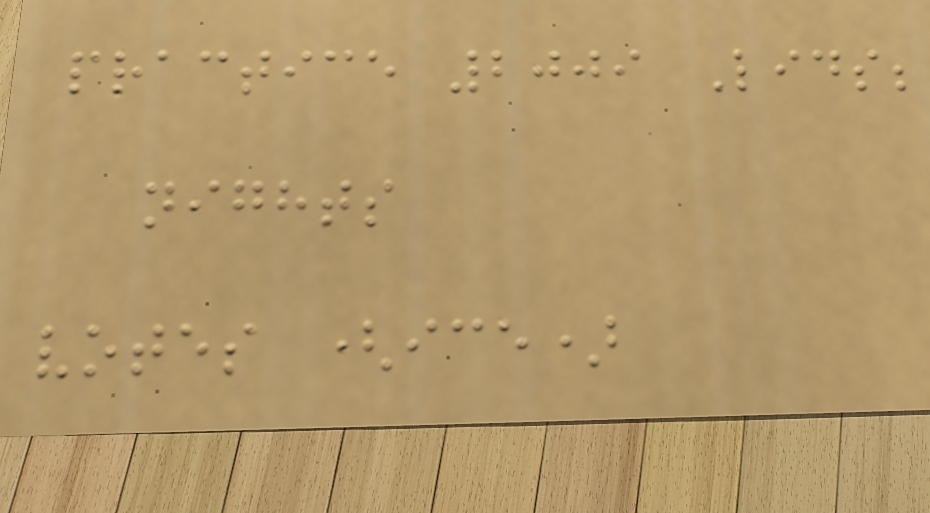practice 2009 Lids;
nights
votes (ice)
